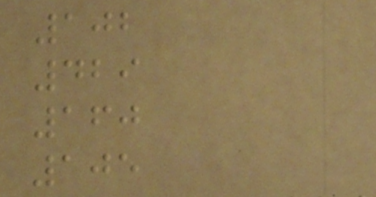102
429
160
105
